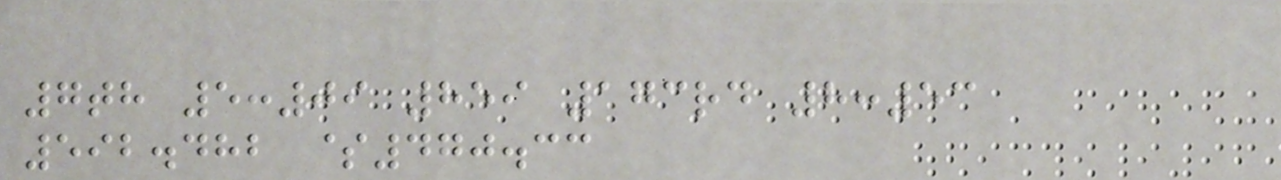7th 5:09 859 173rd 8:53
592.482 $470.33
